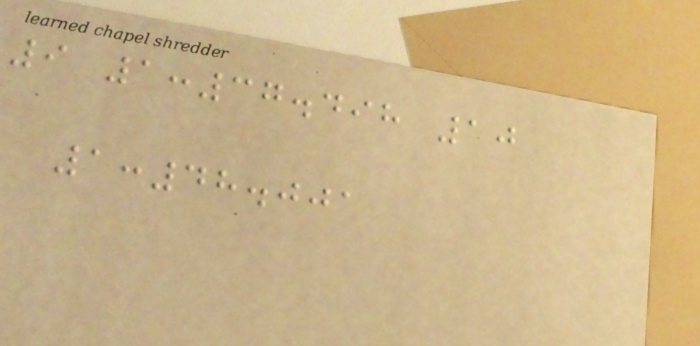9 1:37.498 10
1:48.001
